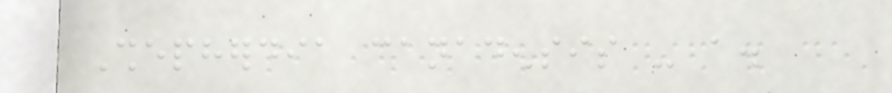Shepherdia canadensis - a.
